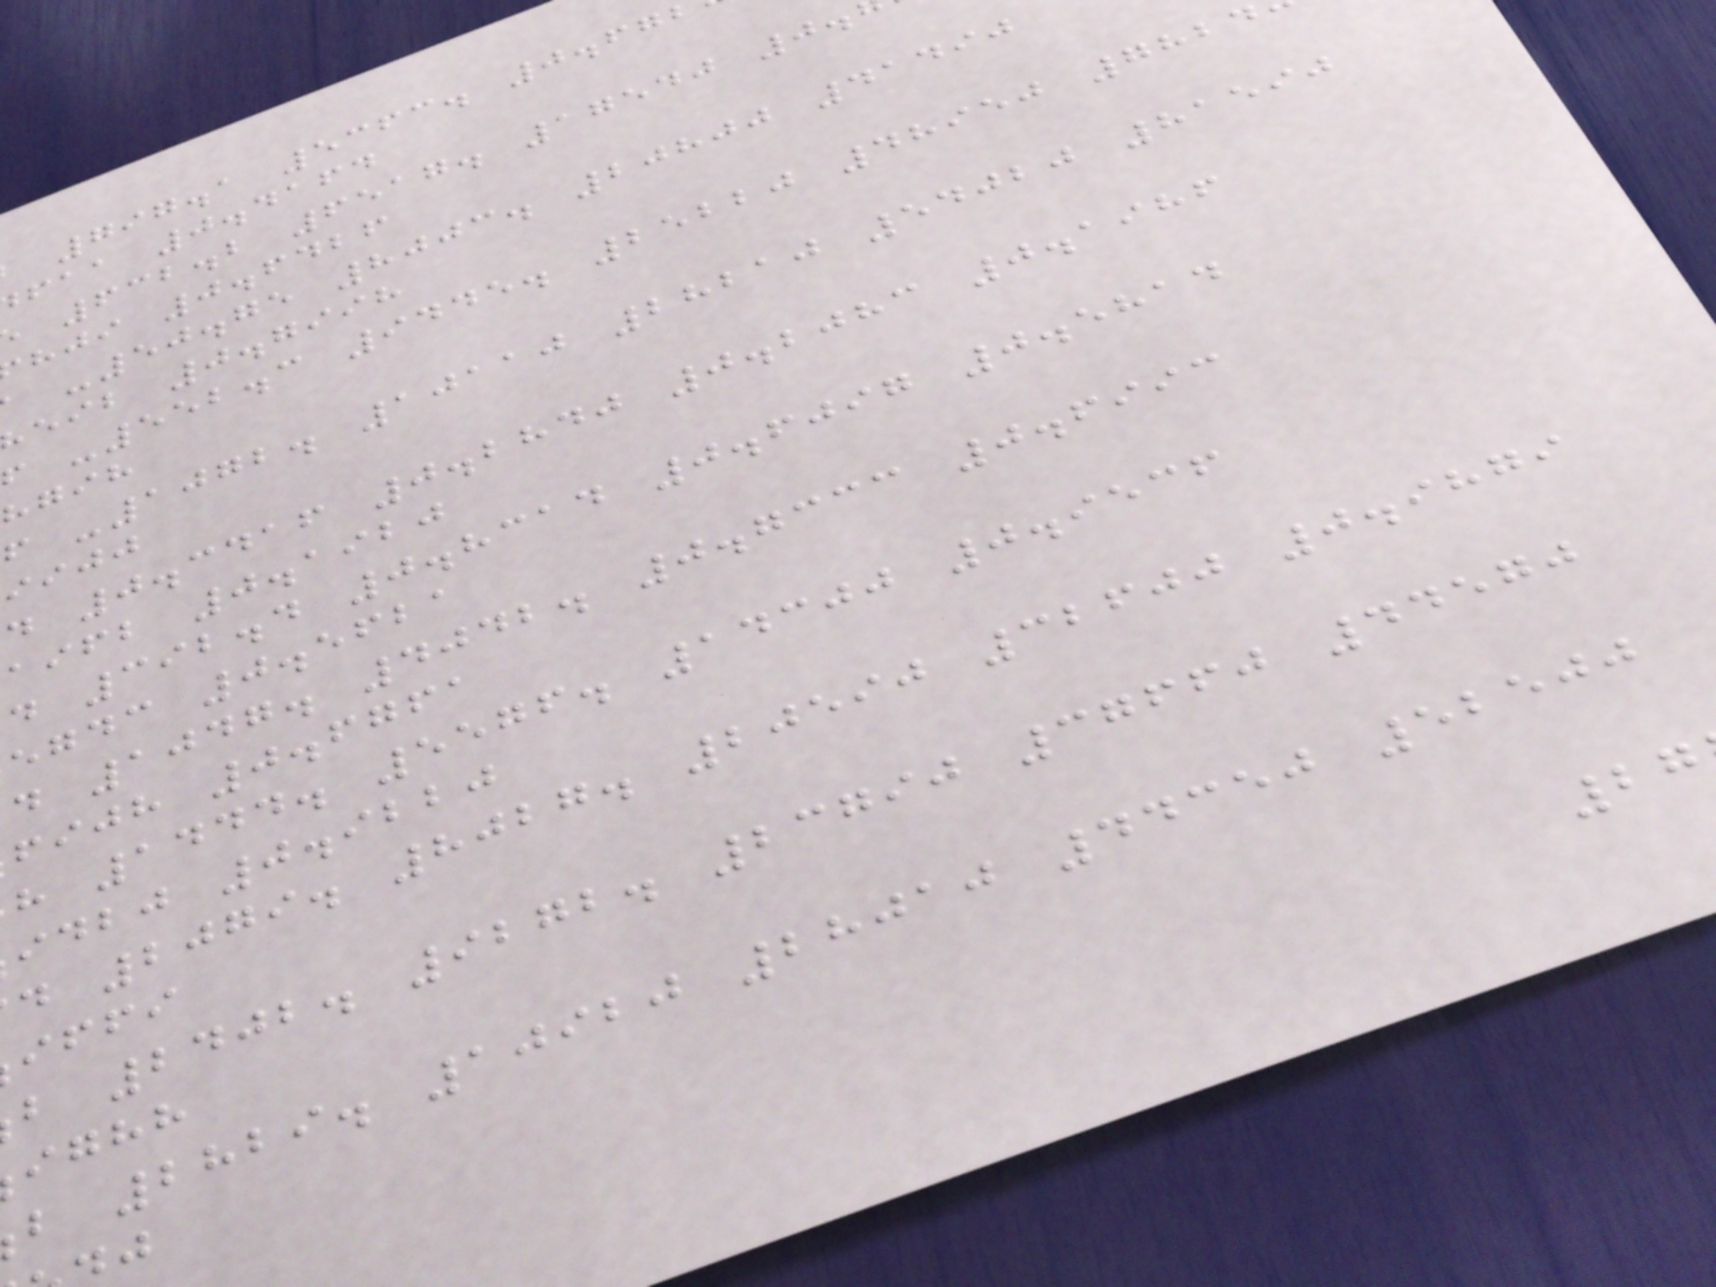797.1 5363. 0.67
faa 0.4164
632.2 6517. 17540 0.
hji 0.6426
-50.75 8003. 20800 41490
eib 0.7998
f -552.3 9445. 25220 48950 7824
hgih
f -1072. 10110 28210 54020 81590
iijj
d 0.3416 0.2840 0.2083 0.1986
aifb 0.1920
d 392.4 0.8314 0.6097 0.5814
egdc 0.5621
d 1047. 4042. 0.7333 0.6993
fijh 0.6761
h 1444. 5576. 14300 0.9536
idbj 0.9220
d 2079. 8027. 20590 32600 0.9879
iffi
b 2402. 9272. 23790 37660 44570
ighh
b 2829. 10920 28010 44350 52500
